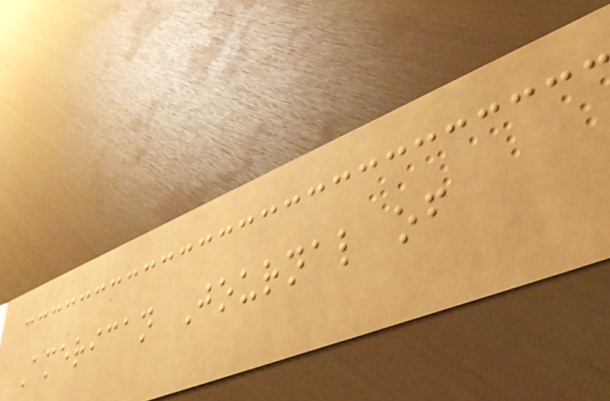American Journal of
